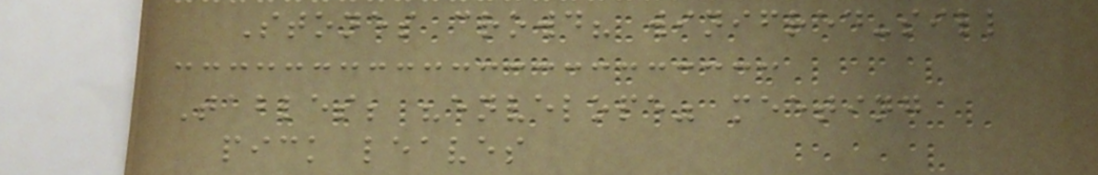Stones crowd? winifred-sill
Tables; "envelope" meeting
pick leaves
